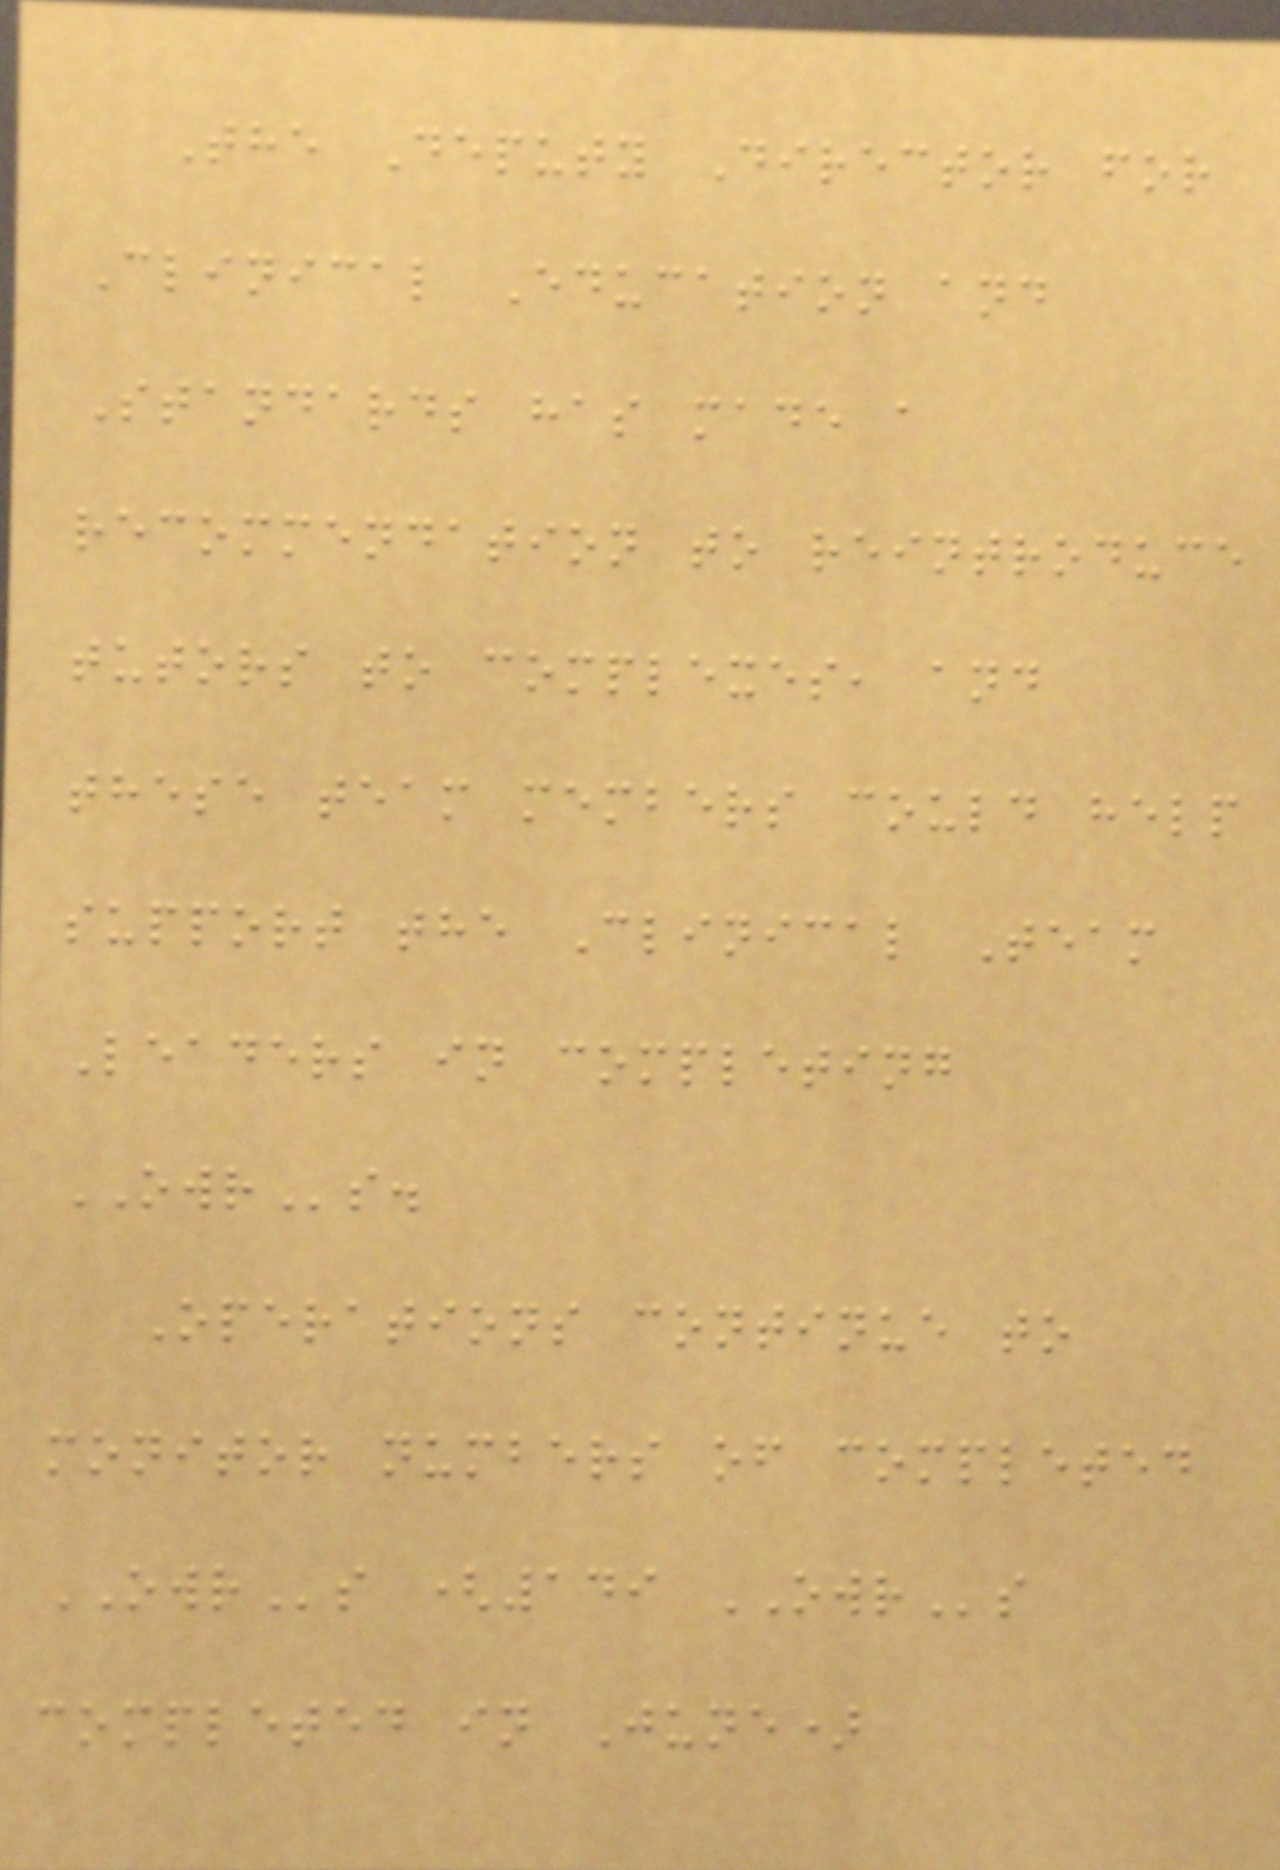The Deputy Director for
Clinical Education and
Standards has made a
recommendation to reintroduce
tutors to complexes, and
these team members could help
support the Clinical Team
Leaders in completing
OWRs.
Operations continue to
monitor numbers of completed
OWRs (149 OWRs
completed in June)
